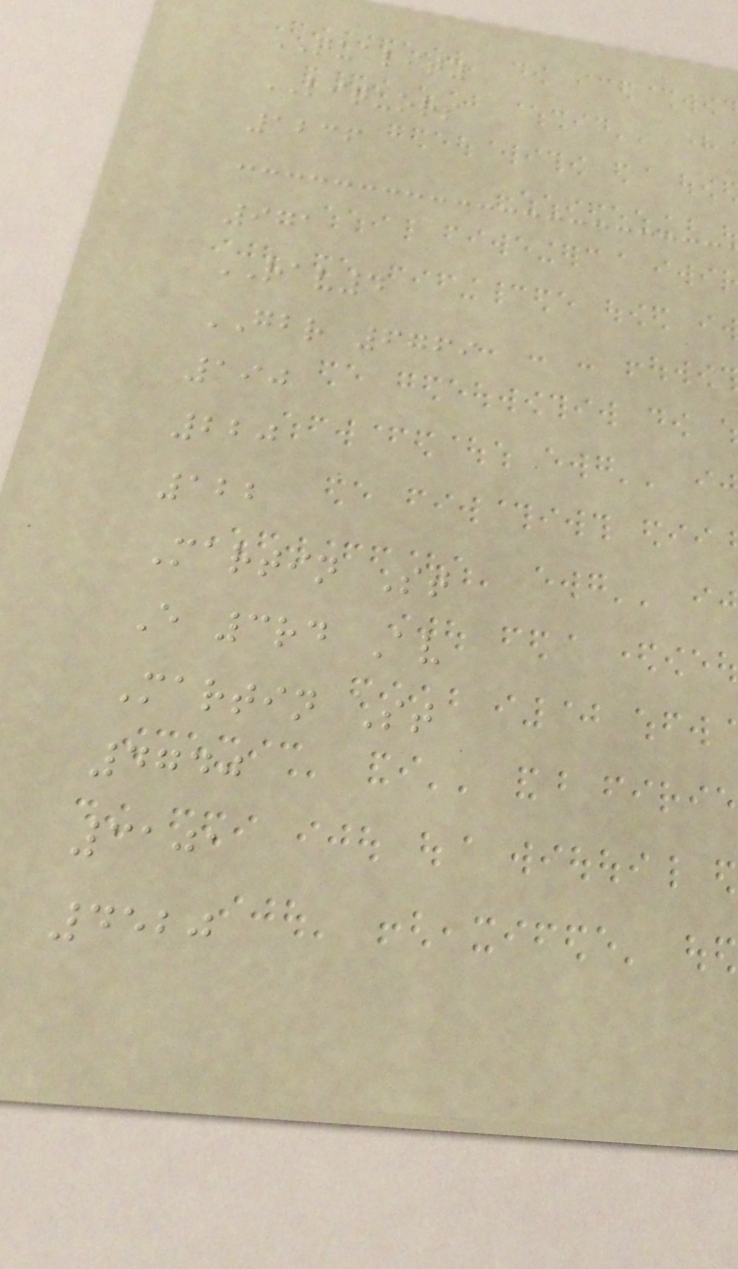QUALITY
LIQUORS
1236
971
RAV4
GBR 6769
190
220
122
Martin St
E 3rd Av
Martin St
4740
3101
4520
